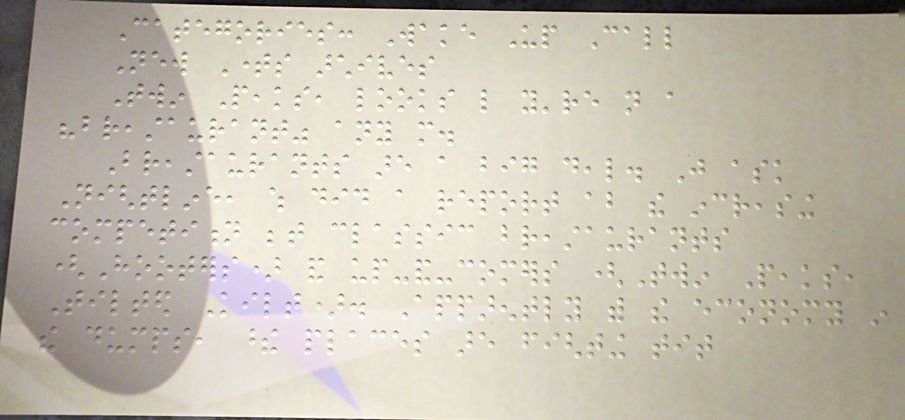Categories: Wake Up Call
New Times archives
Twin Peaks, looks like you're not a
"breastaurant" any more.
Breastaurants are a big deal. Just ask
Nightline, which did a report about the increasing
competition between classic breastaurants
(Hooters) and up-and-comers (Twin Peaks,
Tilted Kilt). Apparently with the economy in
the dumps, these places are fighting tit
